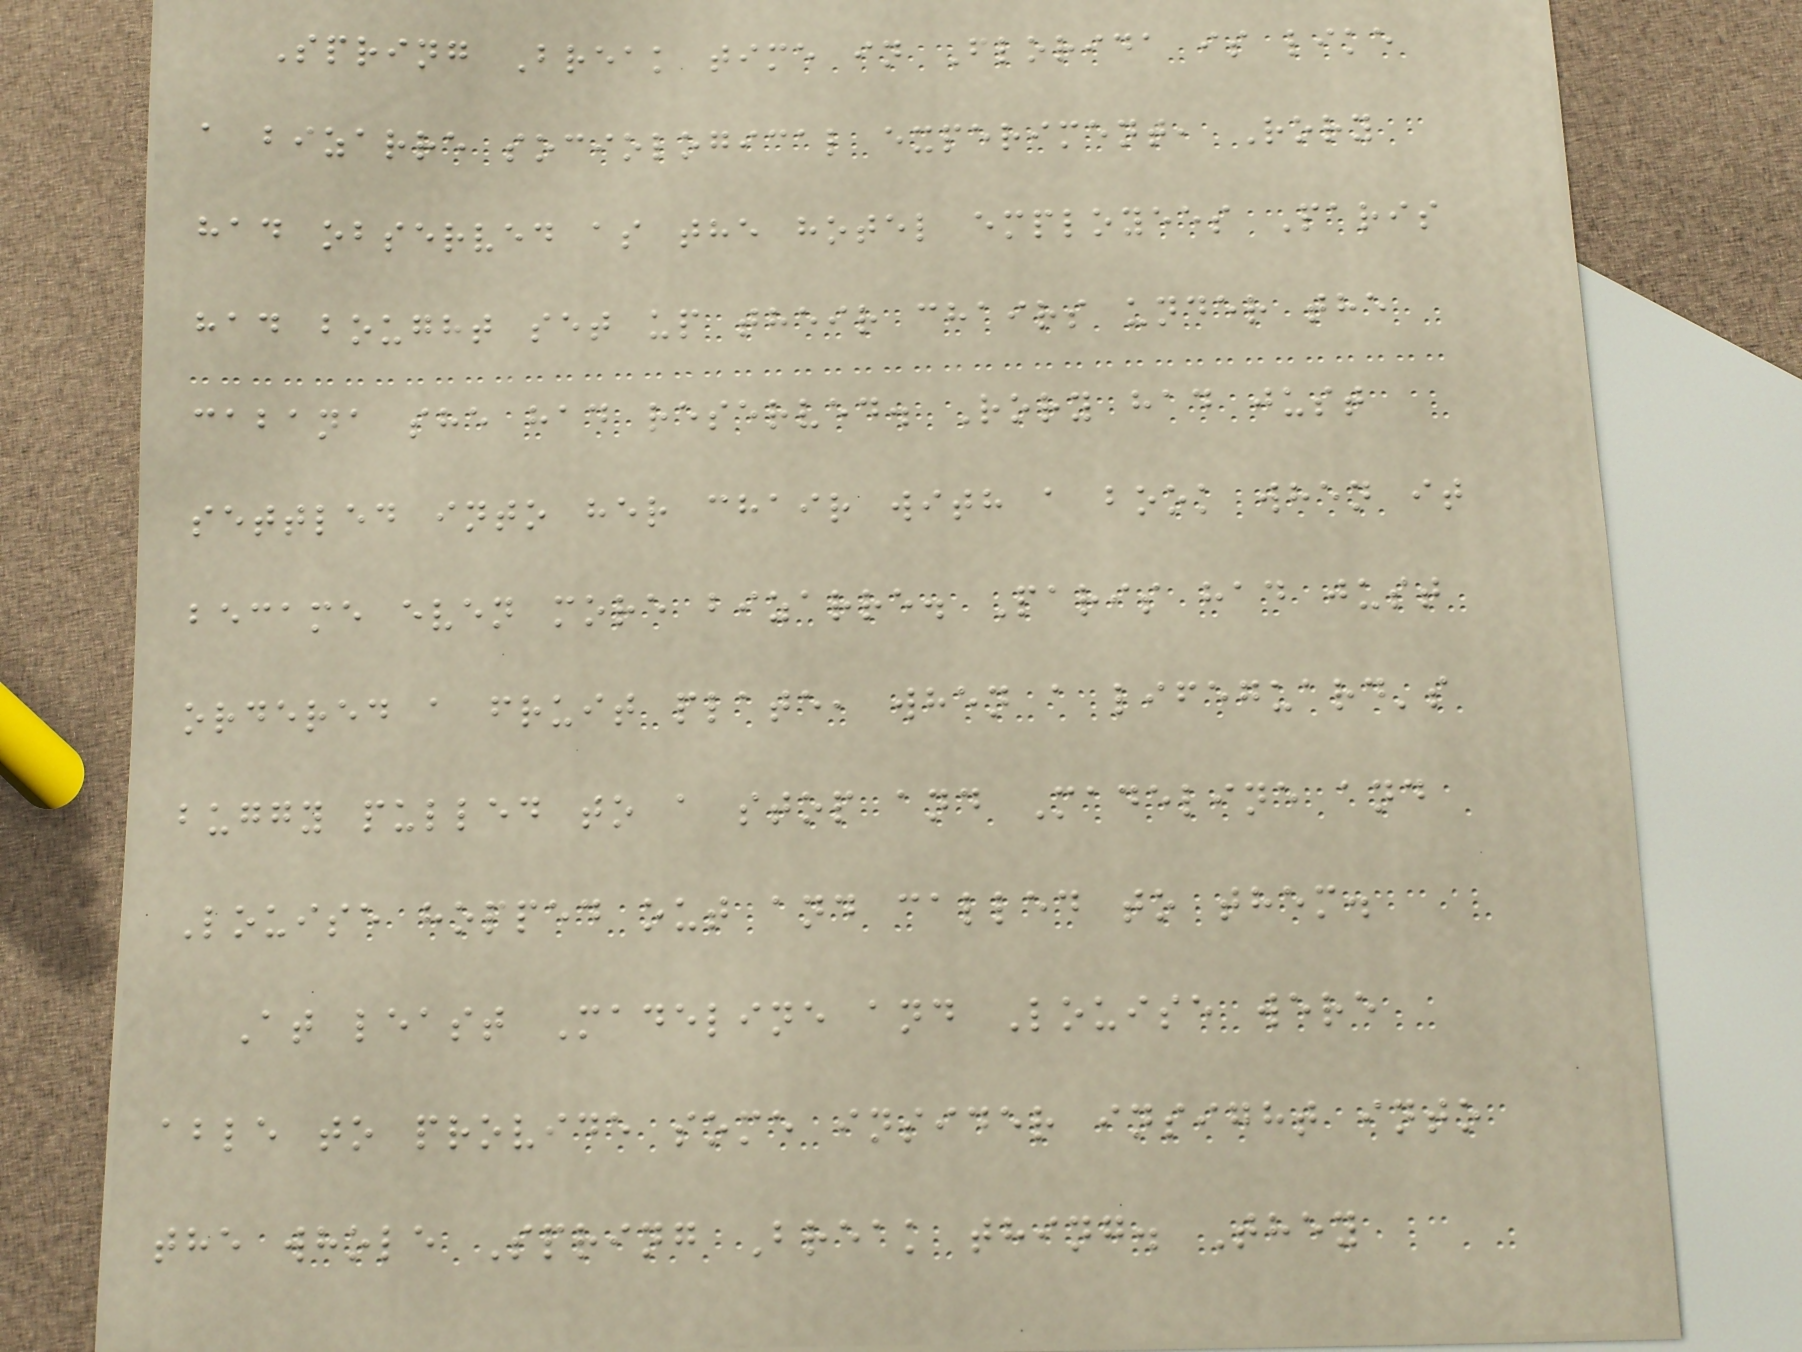Spring Break time in Florida is like
a bizarre sociological experiment, Rory
had observed as the hotel employees Paris
had bought set up their chairs under the
cabana she had reserved. Rory had just
settled into her chair with a book when it
became even more bizarre. Paris had just
ordered a fruit plate, when a lifeguard's
buggy pulled to a stop and Madeline and
Louise hopped out and called to them.
At least Madeline and Louise were
able to provide some insider insight into
the whole Spring Break thing. They
